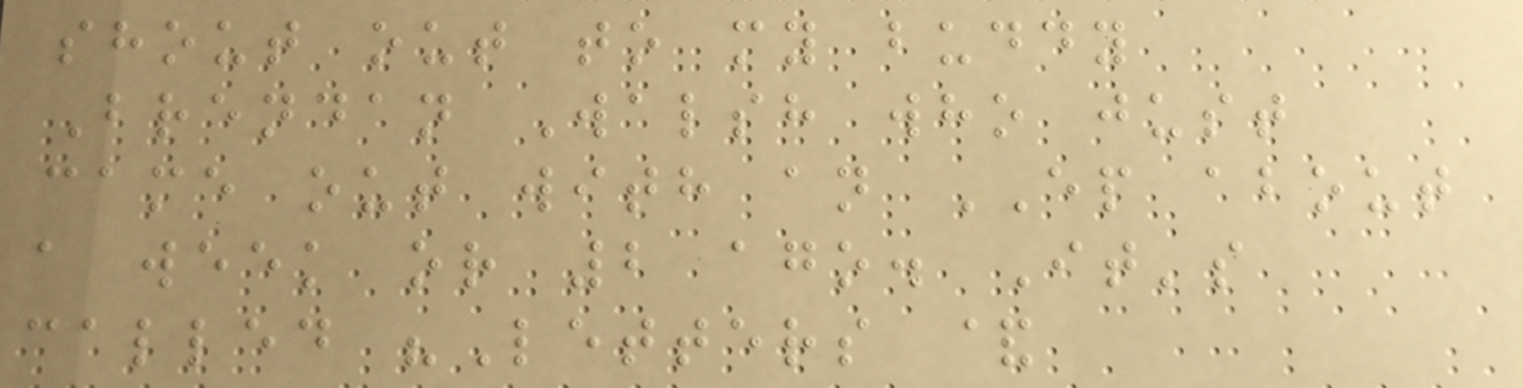shout out to my buddy
Brendan Walsh who just
came out with an EP about
a week or 2 ago. It's
called "Letters &
